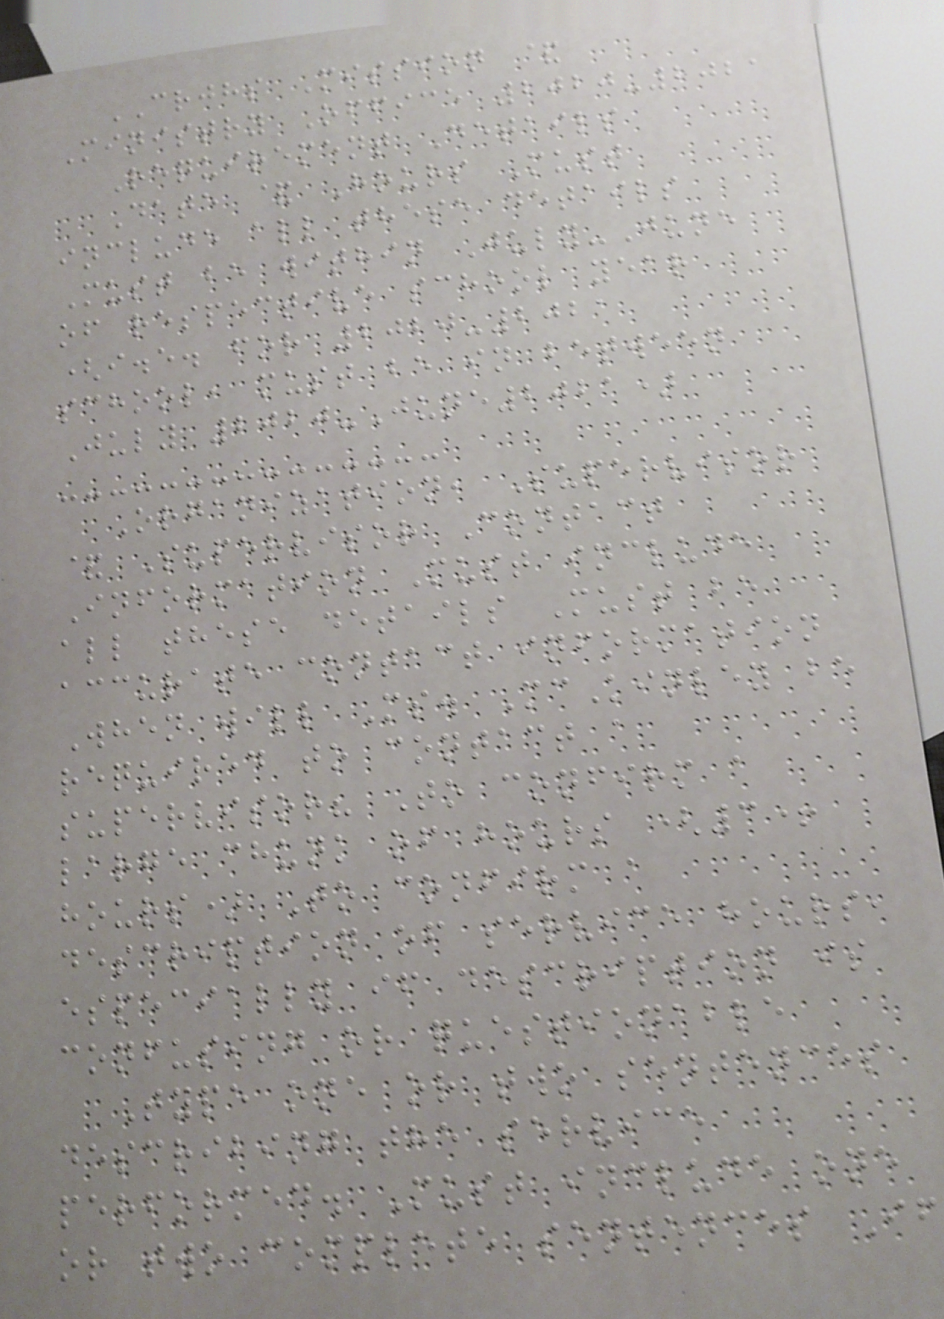CRJHS Mission &
Ministry Office 2020-2021
Requirement Details
Date & Hours Must
include all these details
Must be within July-June
of respective school year
(i.e. for 2020-2021
school, must be in between
July 2020-June2021)
Organization, Supervisor
& Supervisor Contact
Information Must include
all these details Must be
accurate contact information
When will Ms. McKinley be
required to contact a
supervisor? To confirm a
large chunk of hours (3+
hours) To confirm a
description of service hours,
especially if description is
confusing or questionable
Type one or two sentences
describing the service
performed. Must include one
or two complete sentences If
